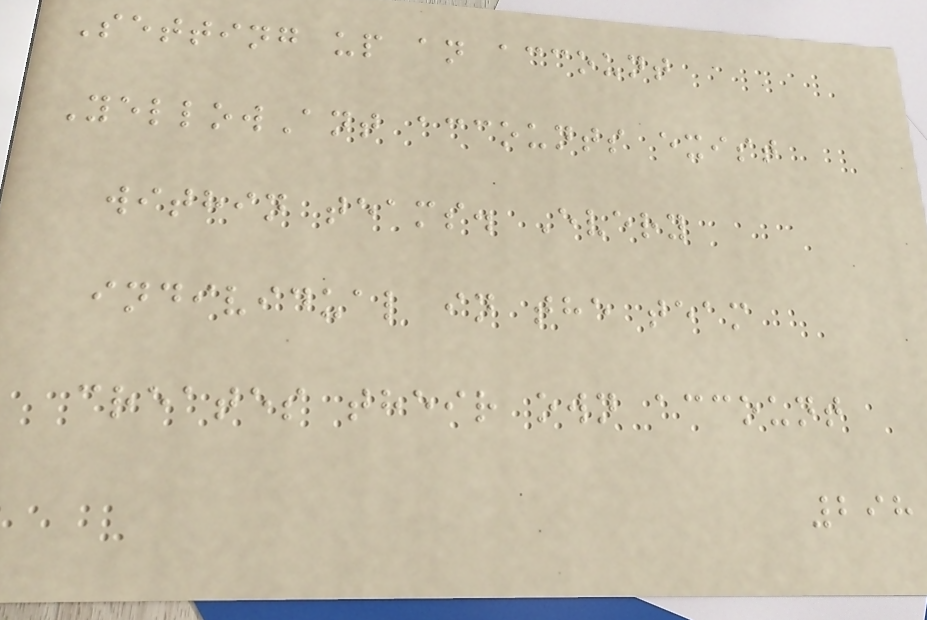Setting up an account
YellowAnt accounts exist
within teams. Every
individual in the team
creates their own account
298
